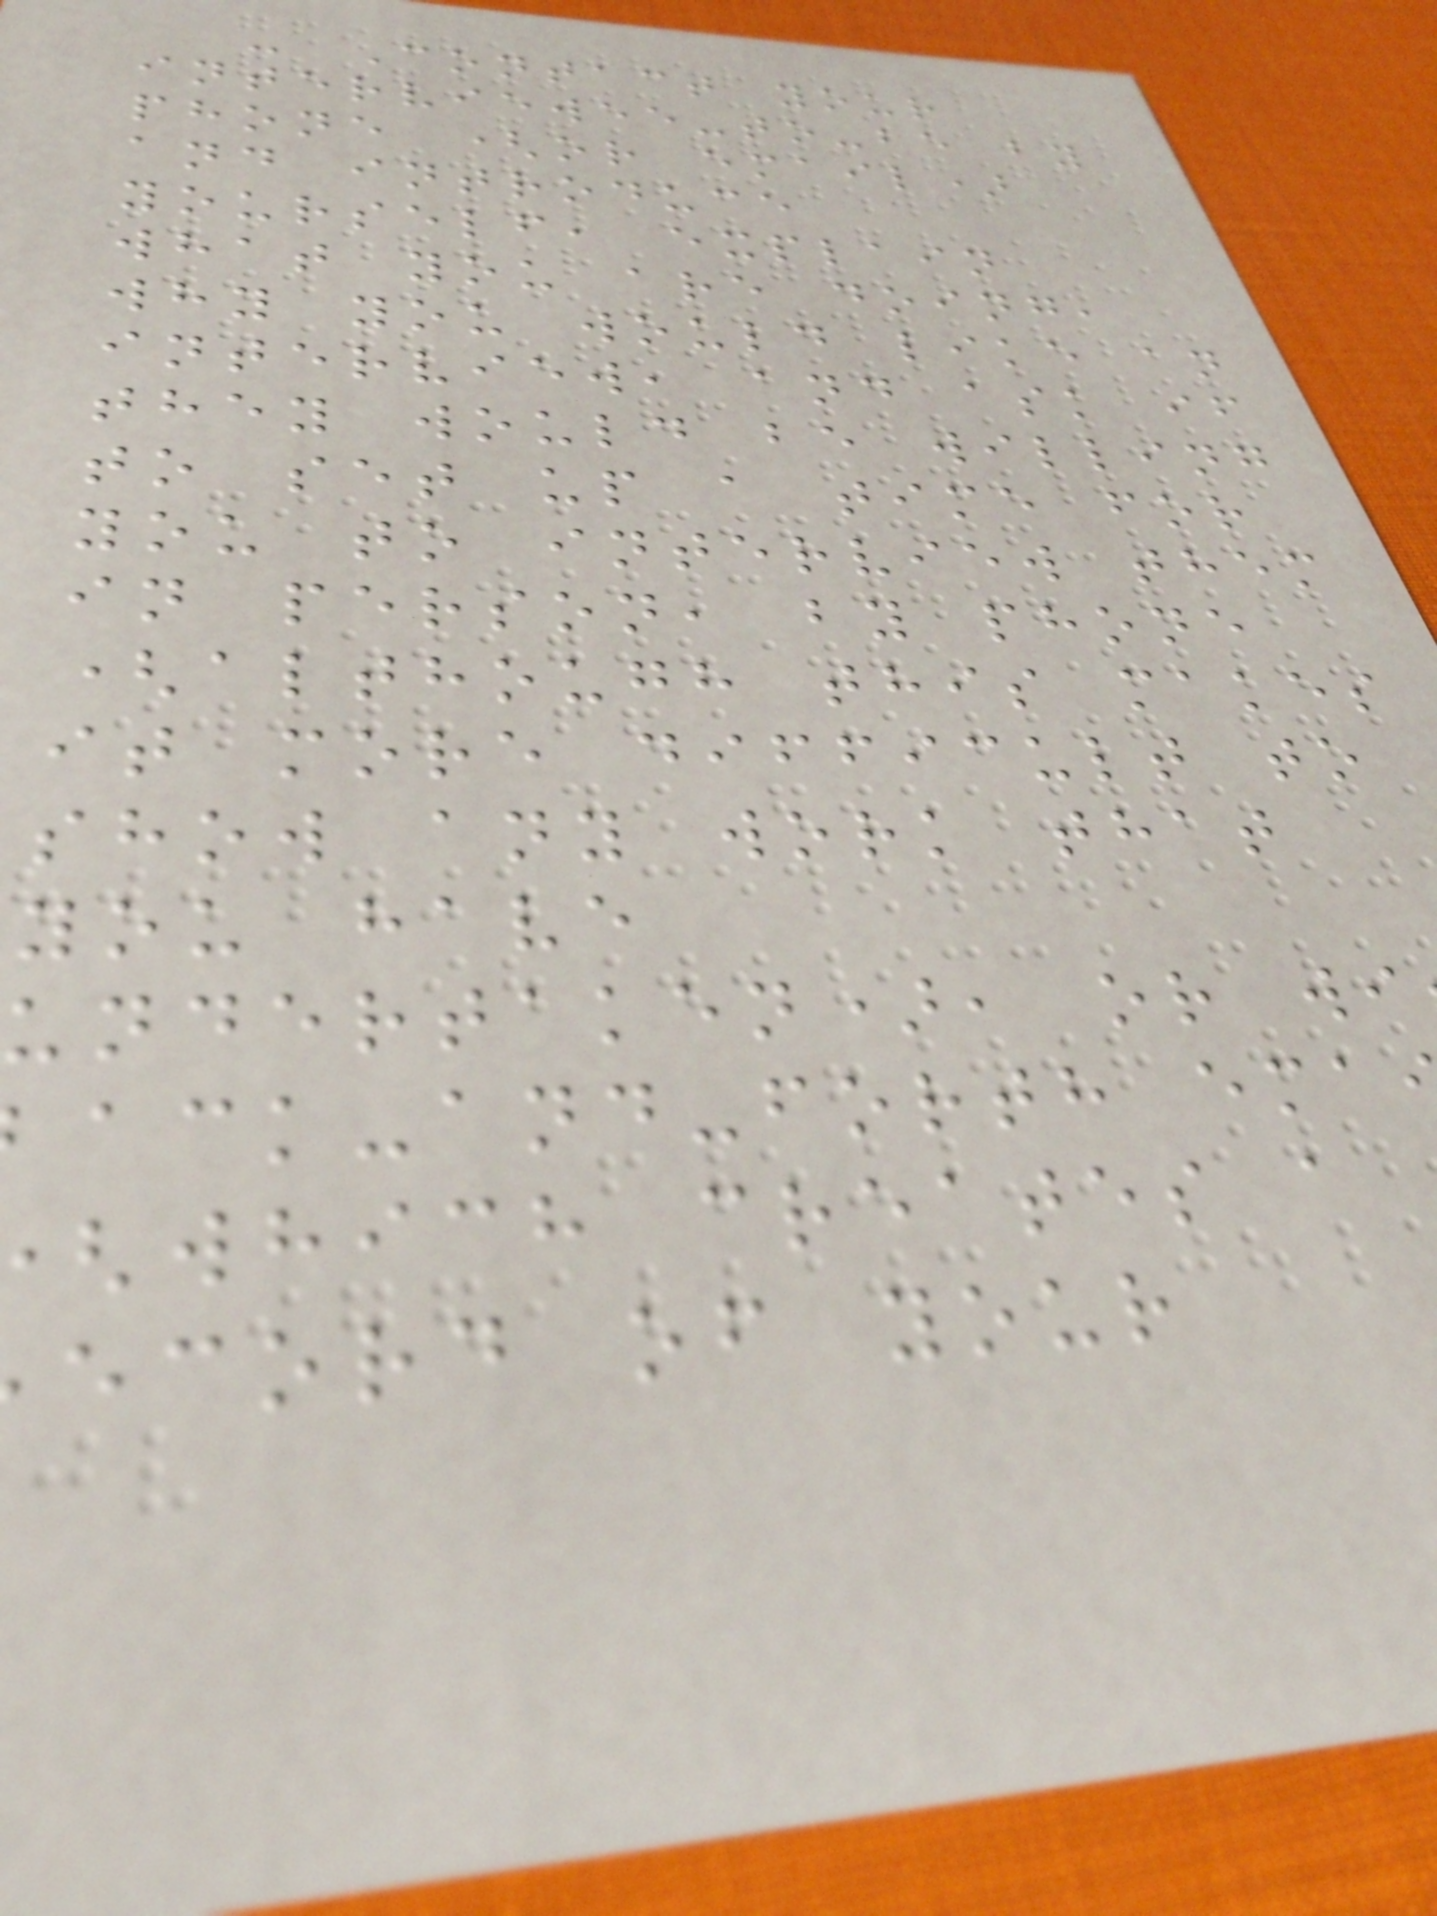- Contact your
interviewee-to-be by
phone (or email)
and introduce
yourself, explain
what you are doing,
why you would like an
interview, and ask if
they would be willing
to set up a time for
you to interview them
in person, by phone
(although this makes
it more difficult to
show any work that
you have
undertaken), or wi
ack-and-forth ema
which creates a
ecord of your
